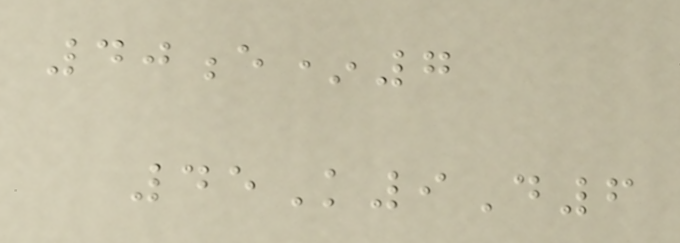40e*7
45K9D6
